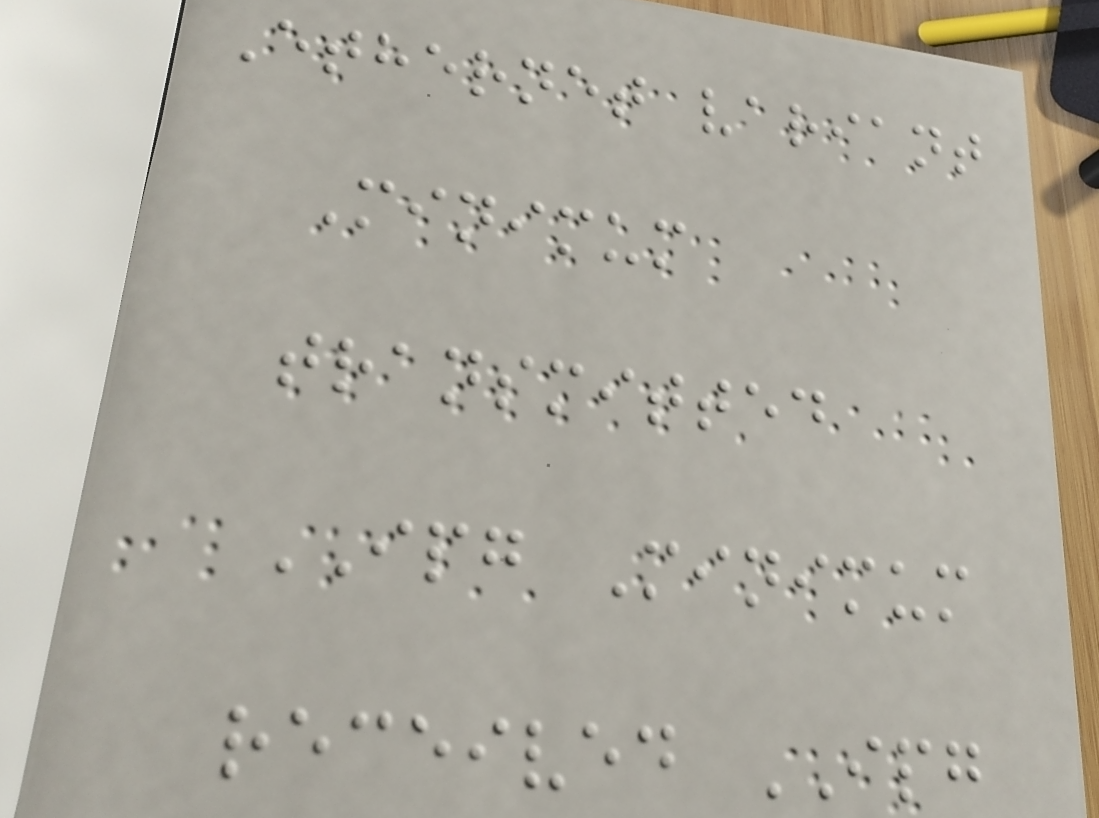Ethernet variant
Minimum
transmitted
IPG Minimum
received IPG
